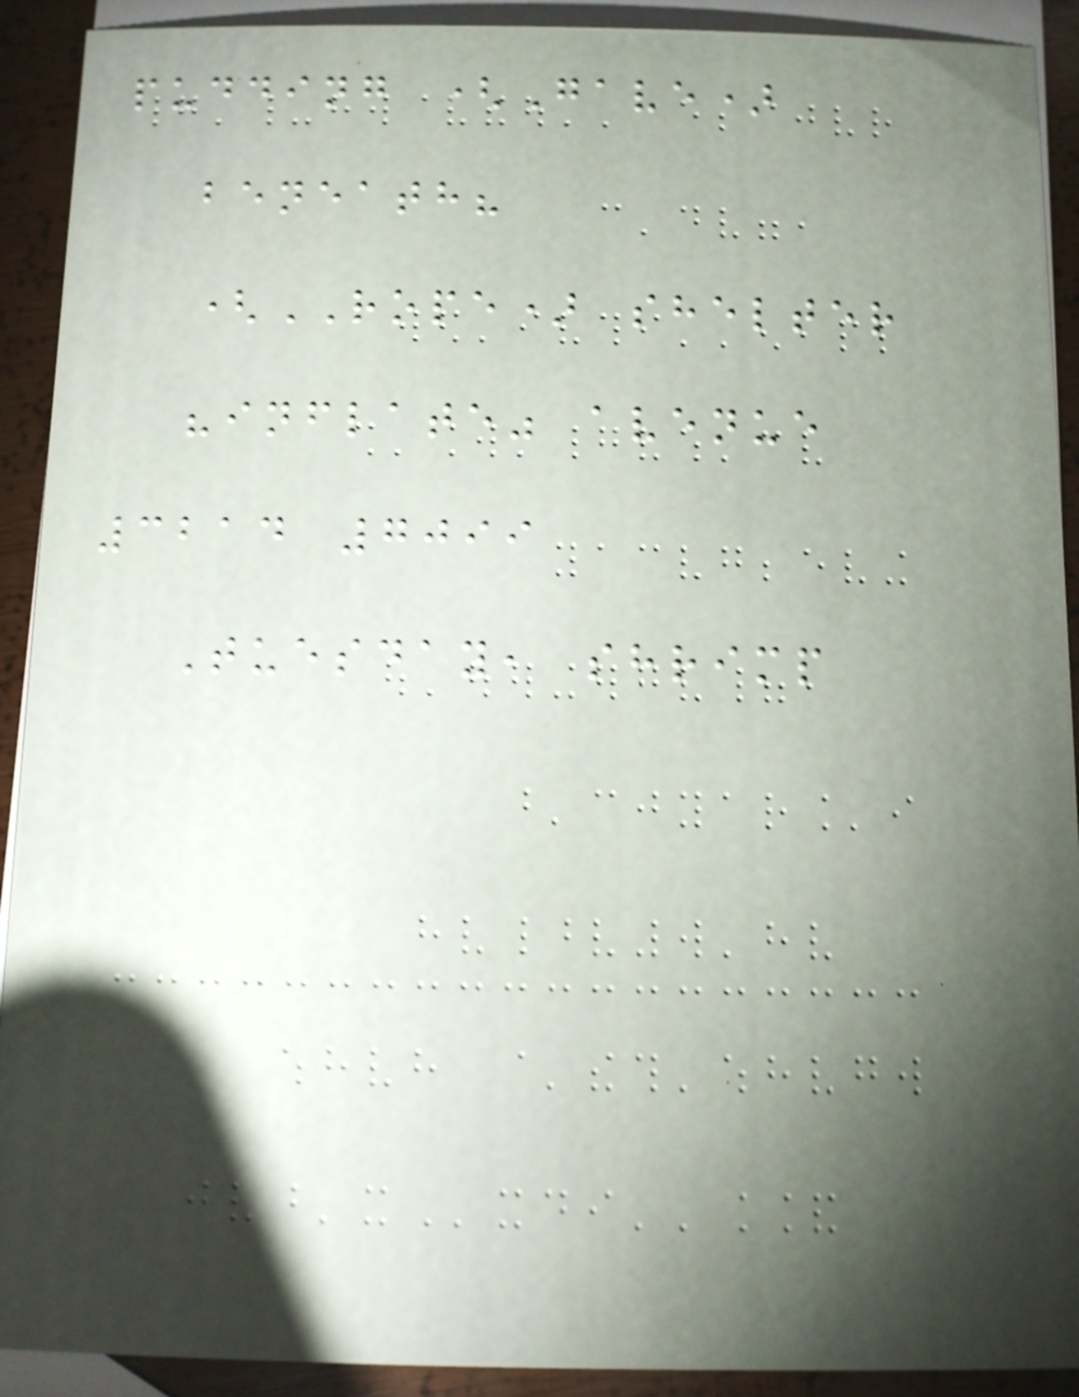pudding (Gave)
beneath?
(ROPE) shelter
"inflate" avenue
3214 7099
Tuesday, shrimp
